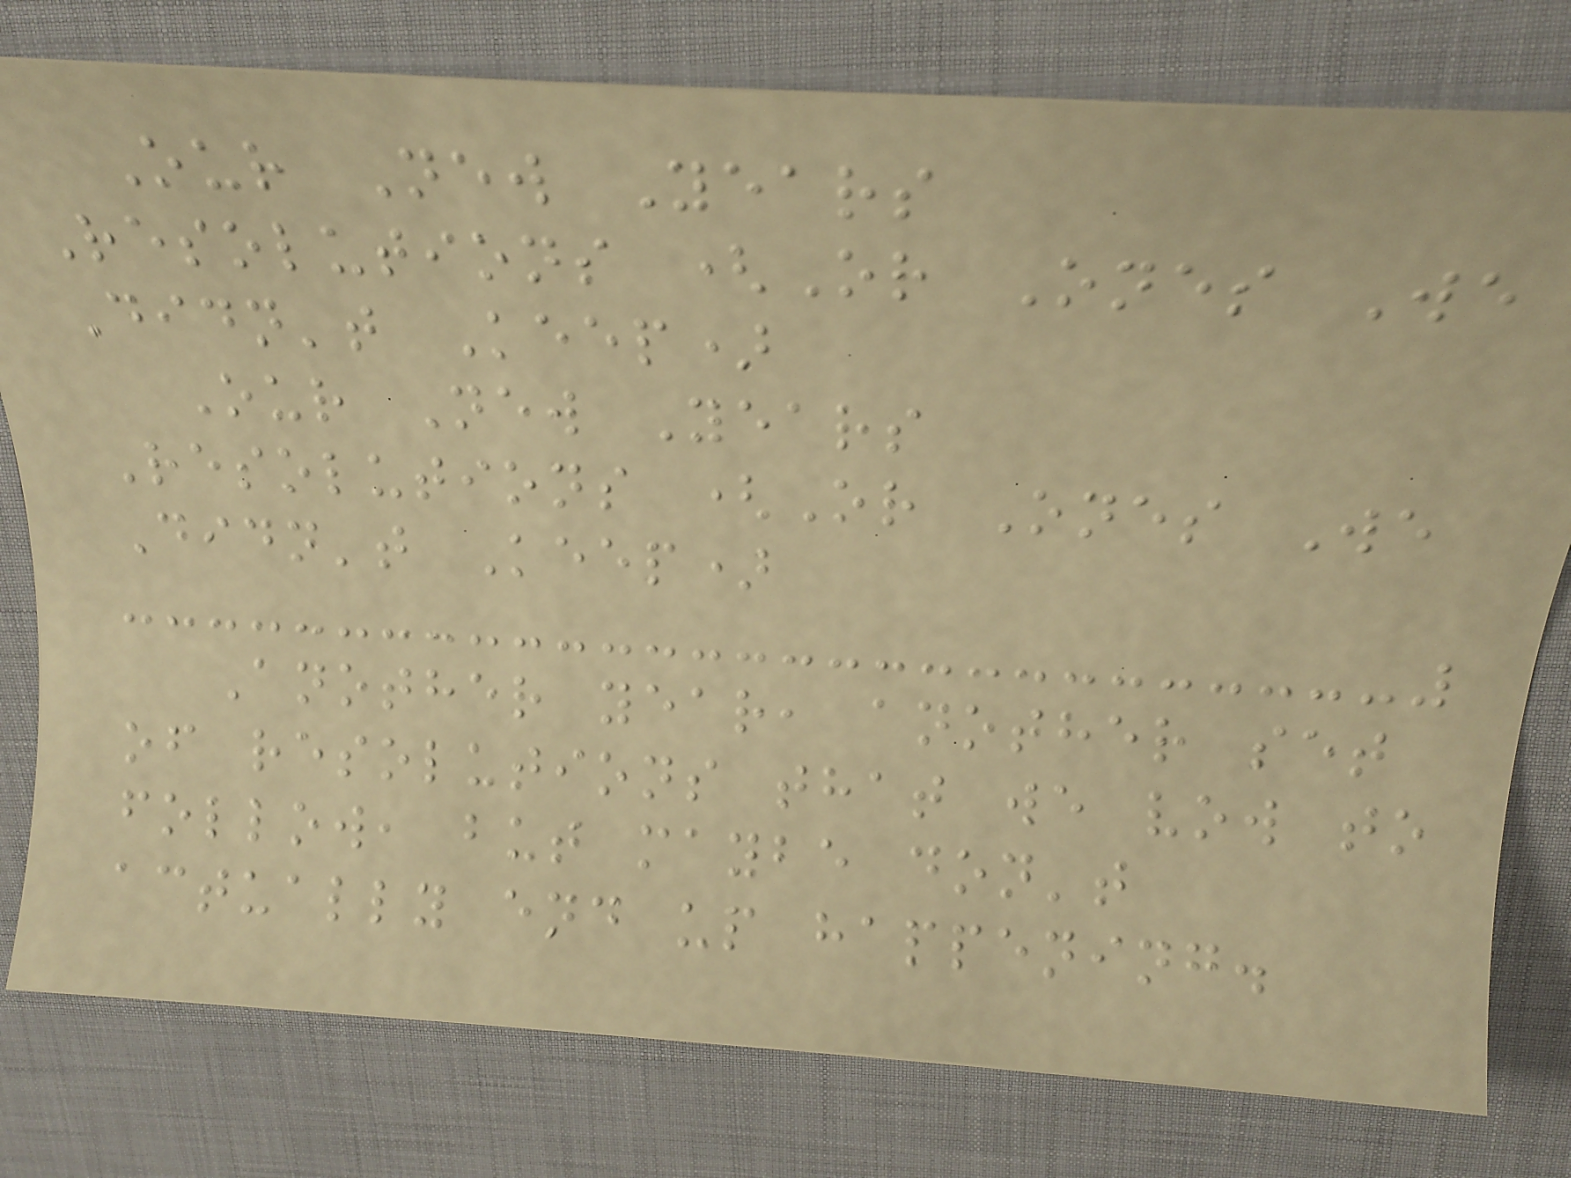Our New Years
Resolutions (Or Ones We
Didn't Keep)
Our New Years
Resolutions (Or Ones We
Didn't Keep)
Another year, another set
of resolutions that we vow to
follow, but maybe don't
actually end up happening.
